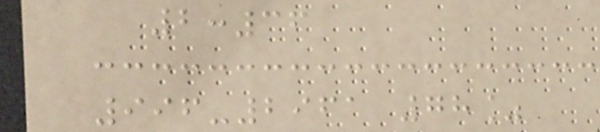2:36
996-2961 78%
